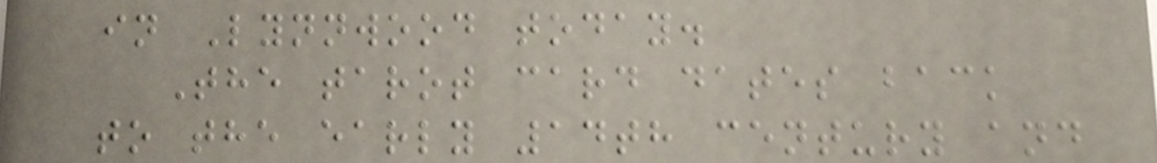in Lynnwood today.
The tarot card dates back
to the early 14th century and
